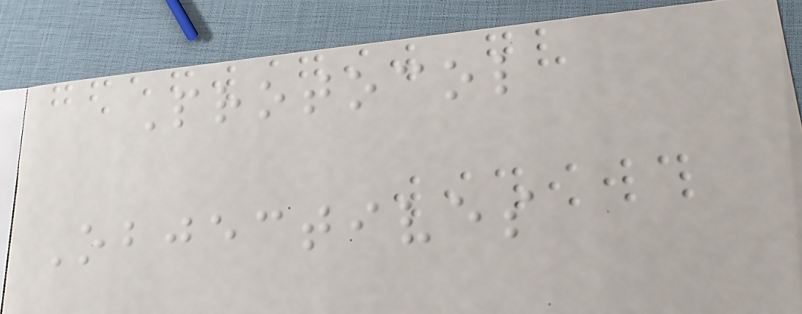Protocol
Objectives
